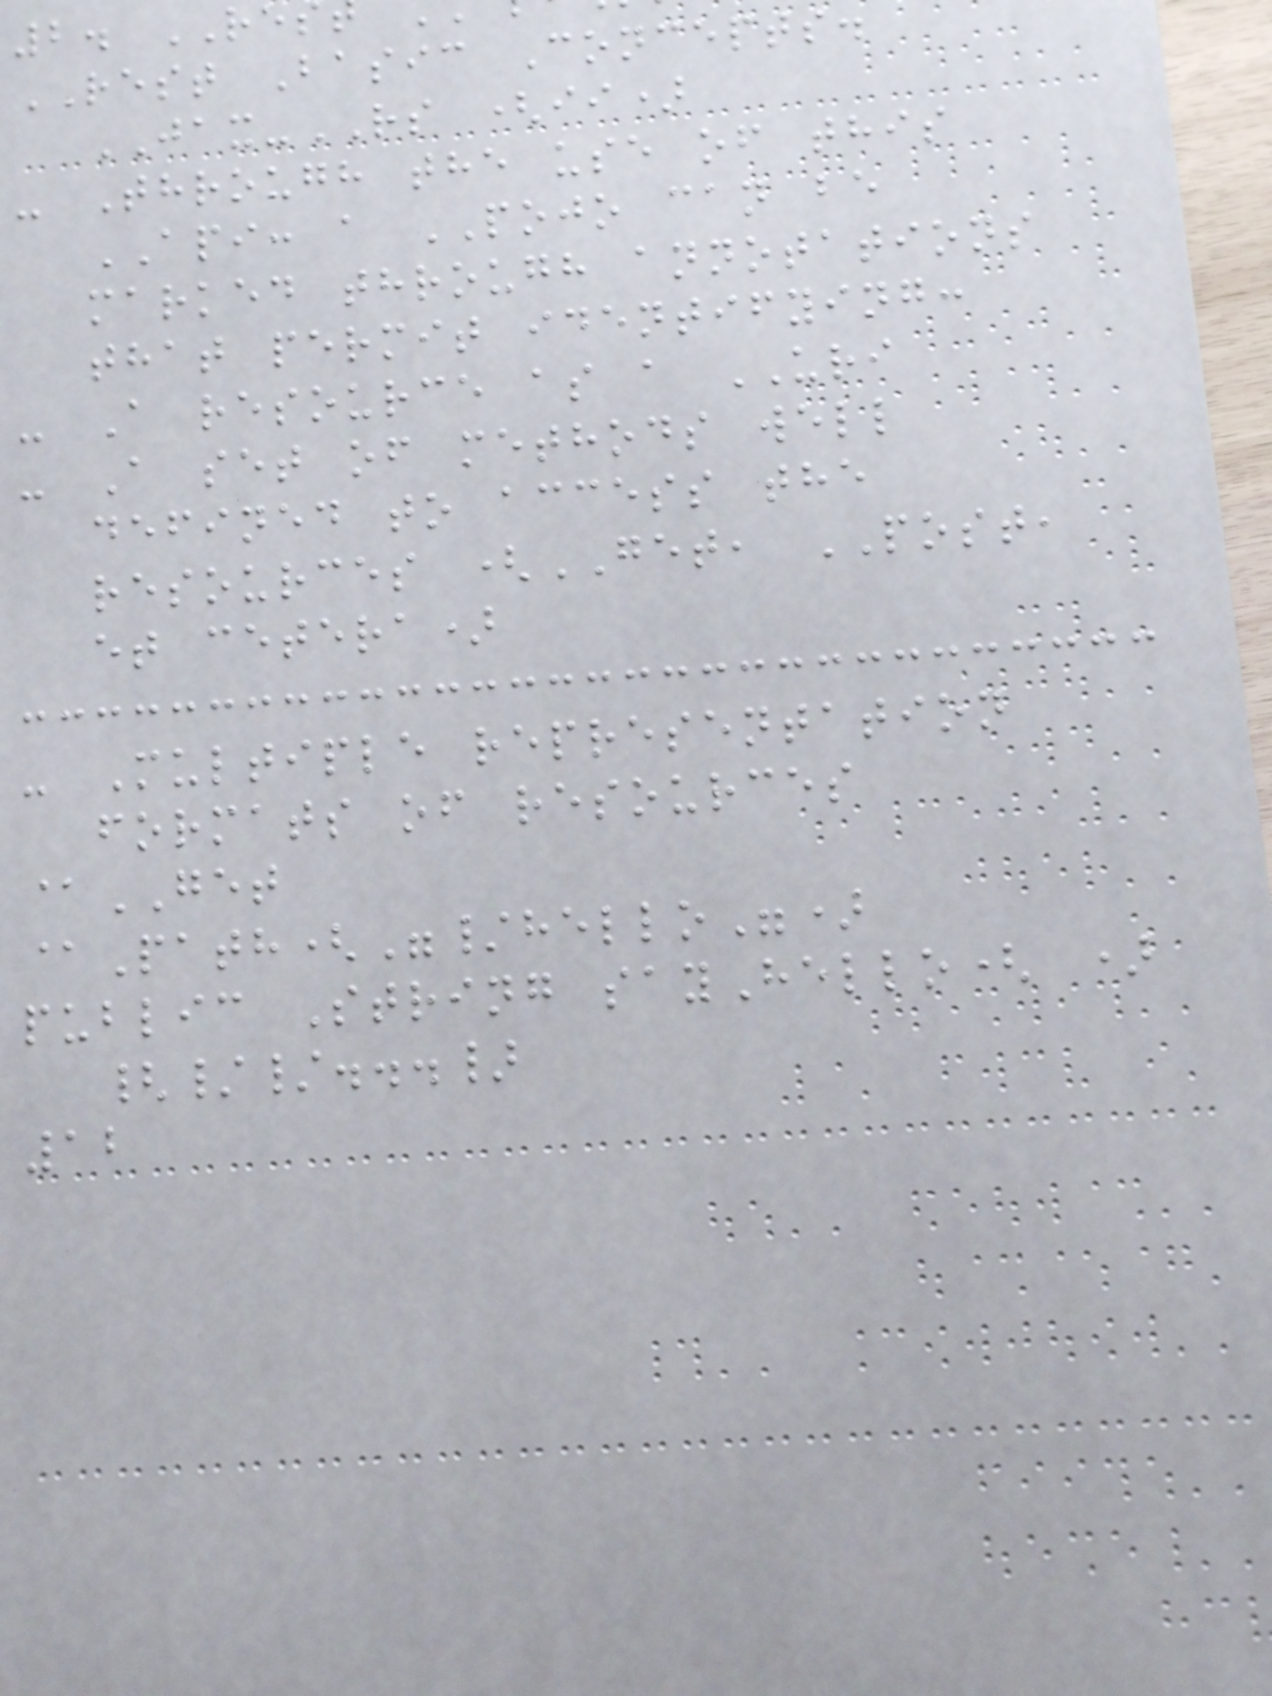2. RE
REST Basic Concepts.
JAX-RS (ii)
- Through the use of this
API: a POJO can be
marked through annotations
that permit identifying:
- A resource as a URI
- A set of methods well
defined to access the
resources (GET, POST,
et cetera)
- Multiple representation
formats of resources
@GET
@Path("/hello")
public String sayHello( )
{//...}
12
